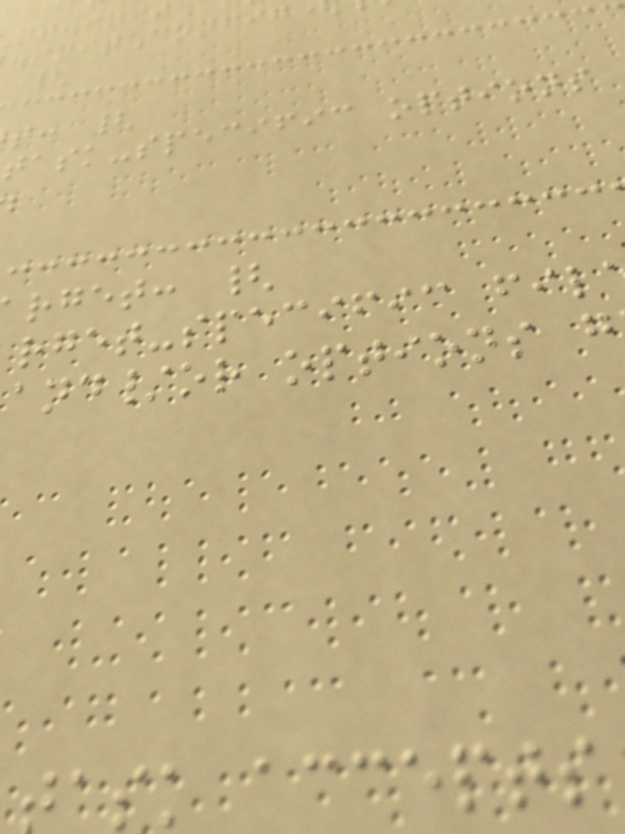s: {
task-specific options
rget: {
rget-specific fil
and/or options g
ask accepts
